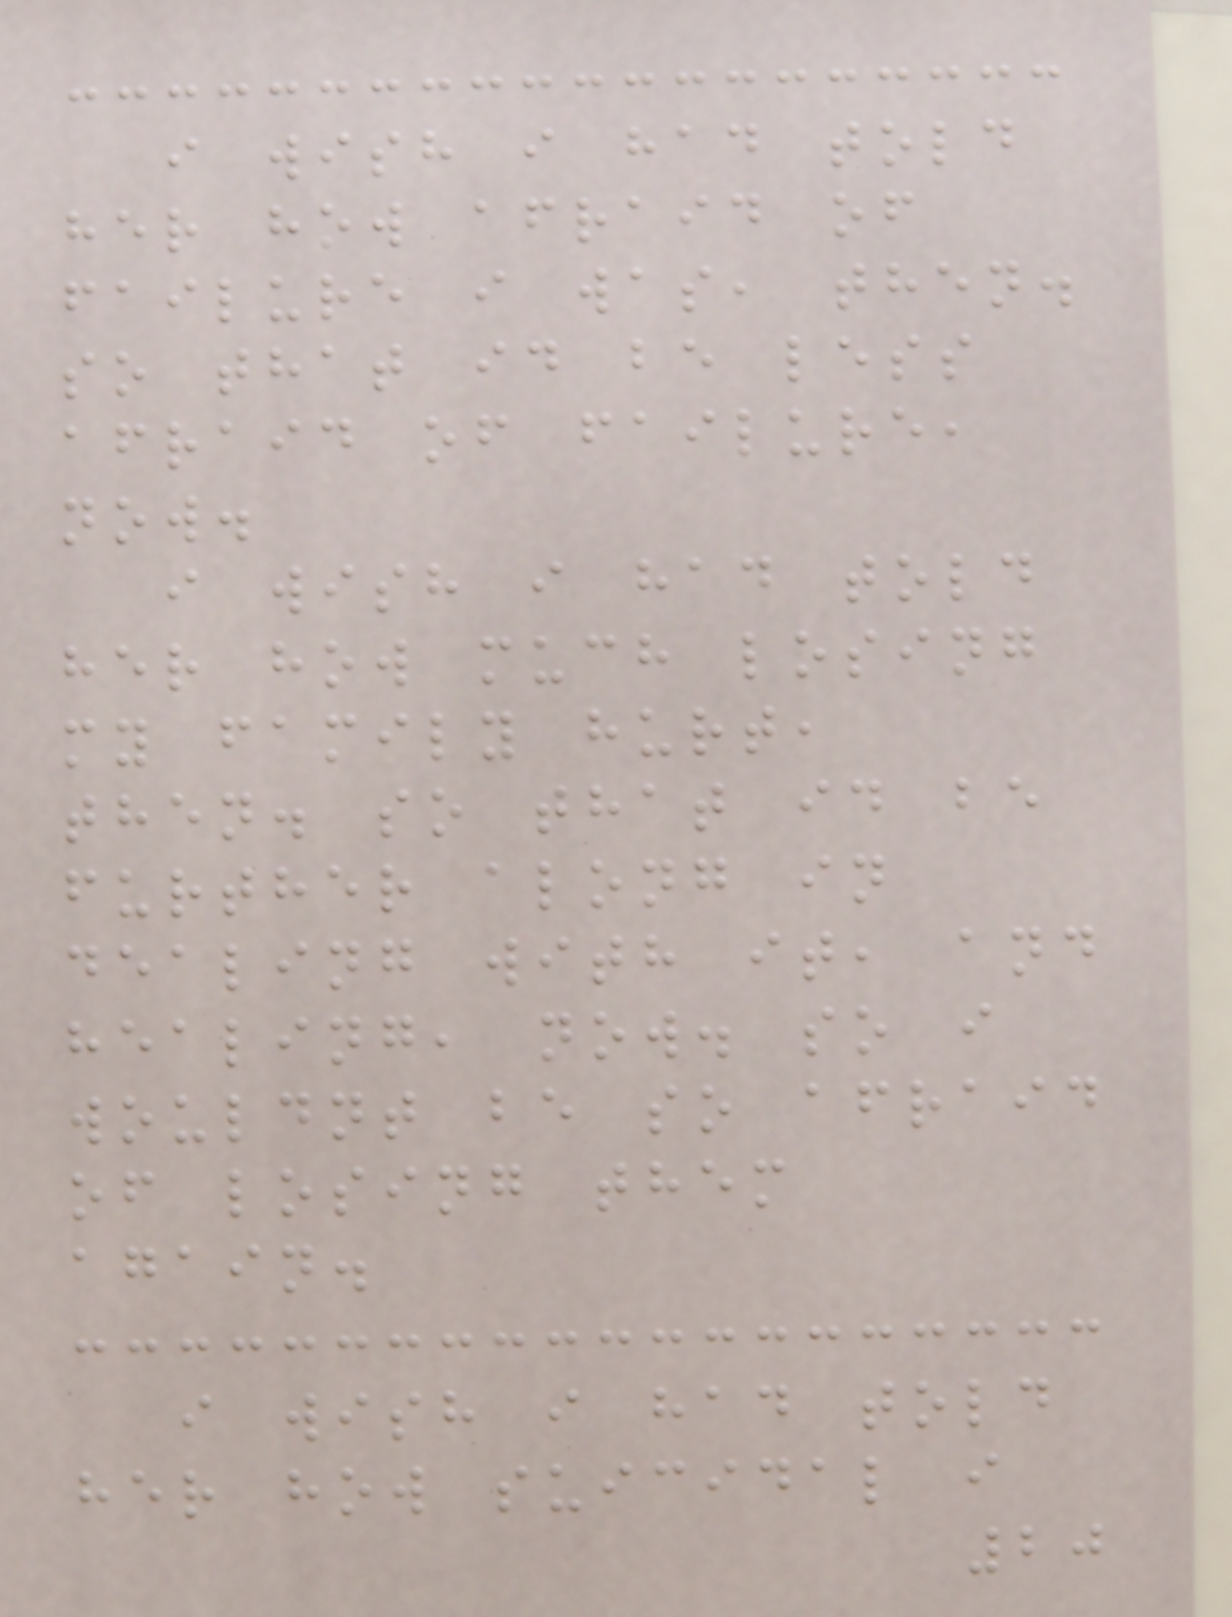i wish i had told
her how afraid of
failure i was, then.
so that id be less
afraid of failure,
now.
i wish i had told
her how much losing
my family hurt,
then. so that id be
further along in
dealing with it, and
healing, now. so i
wouldnt be so afraid
of losing them
again.
i wish i had told
her how suicidal i
20
